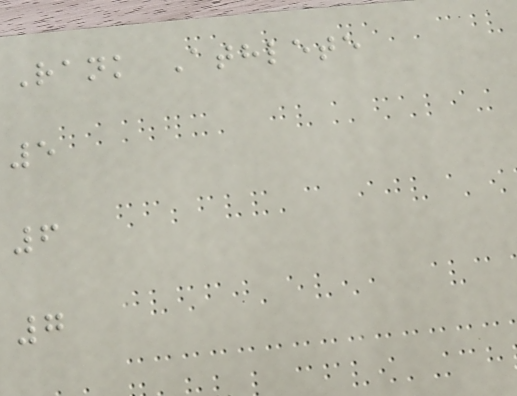Rank Athlete
5
6
7
